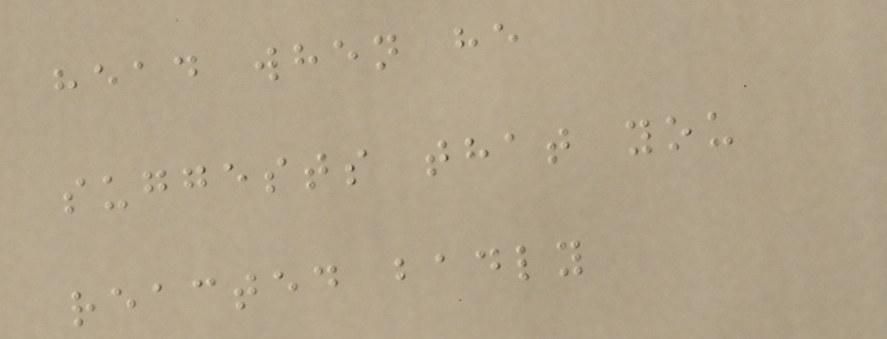head when he
suggests that you
reacted badly
